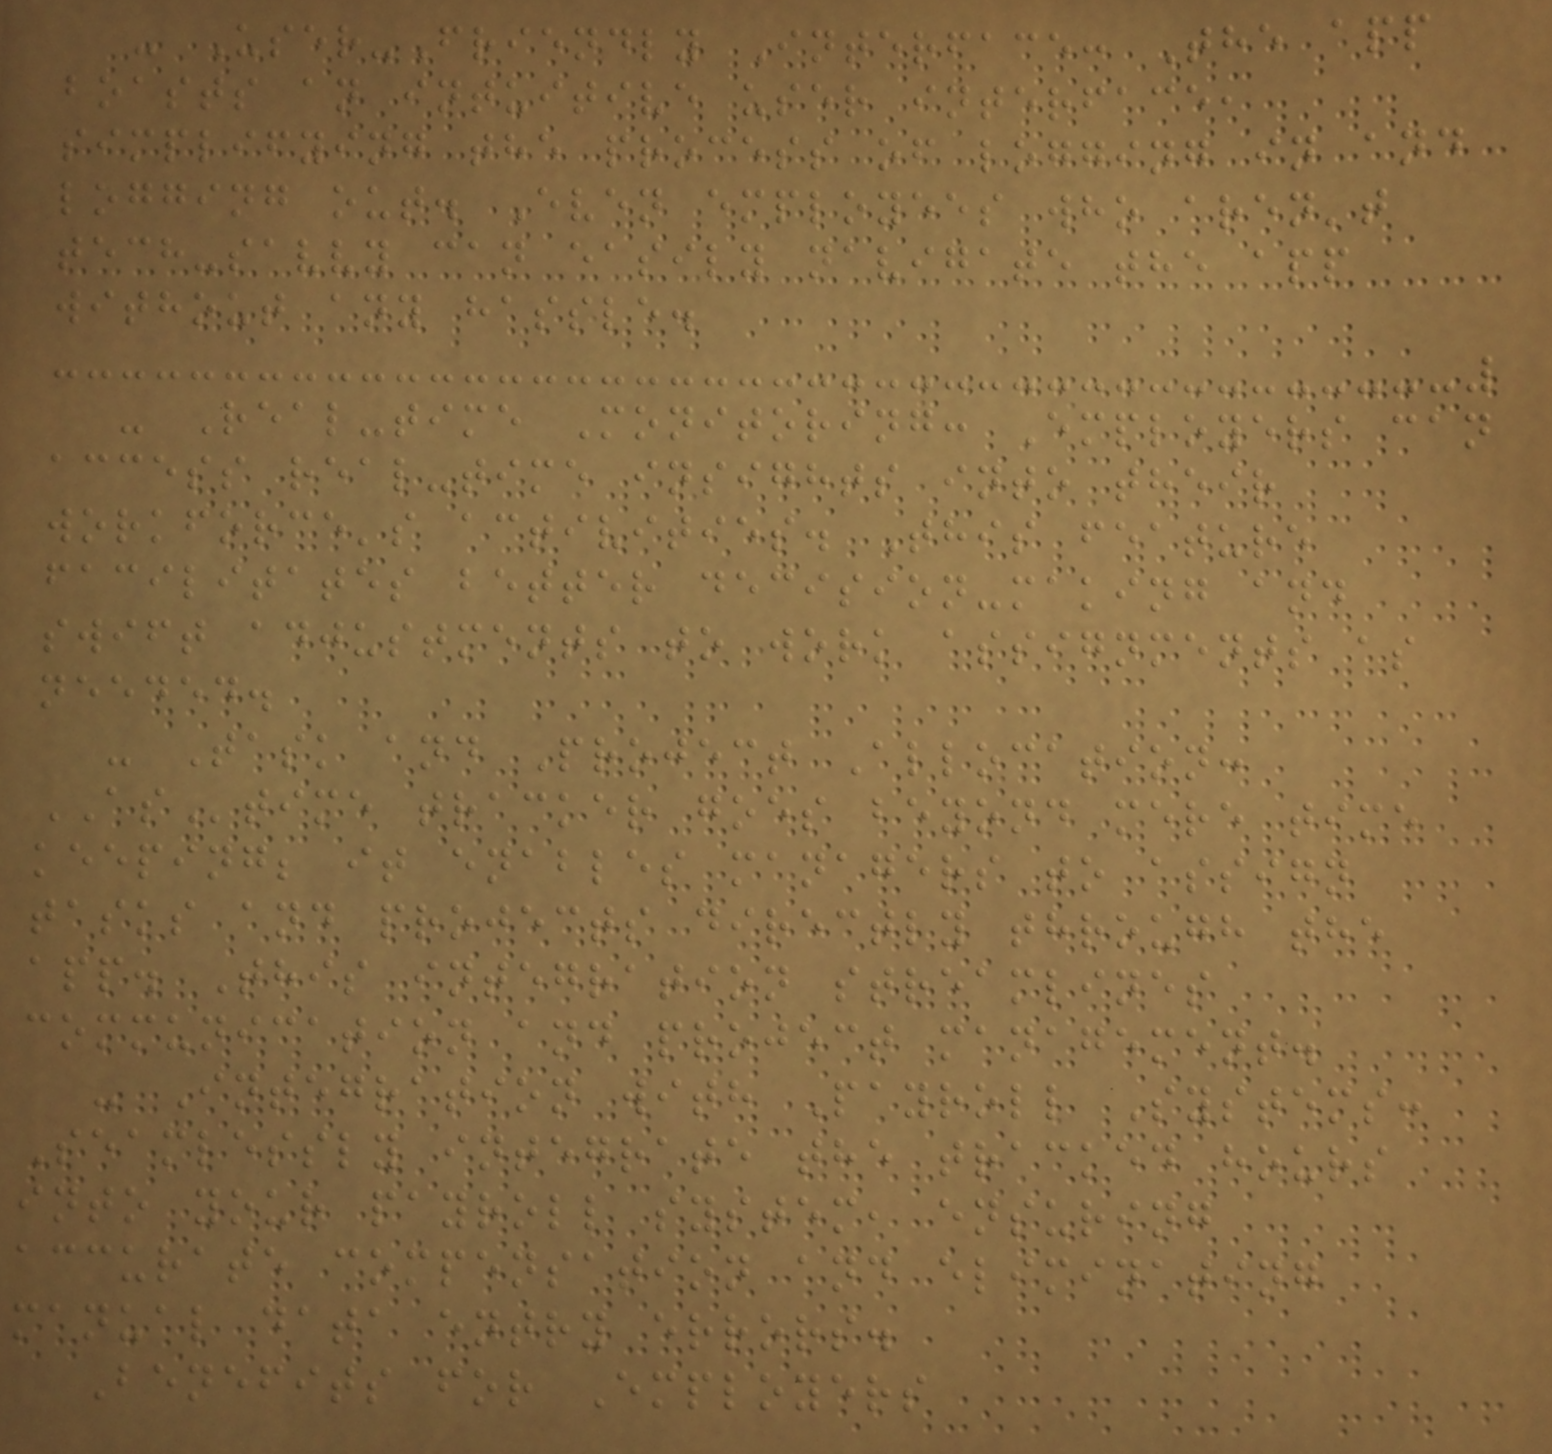- User-Friendly Interface: The app
boasts an intuitive user interface,
simplifying the process of logging in and
logging out. Even employees who aren't
tech-savvy can easily navigate the app
without any hassle.
- Real-time Monitoring: Employers can
access real-time insights into their
workforce's activities. This feature
facilitates better decision-making and
swift adjustments to work assignments as
needed.
- Task and Project Allocation:
AStime tracker goes beyond mere time
keeping; it enables managers to assign
tasks and projects directly through the
app. This integration streamlines
communication and project management.
- Integration with Payroll Systems:
Seamlessly integrate the tracked hours
into your payroll system, ensuring
accurate compensation and eliminating
manual data entry errors.
Benefits for Employers
